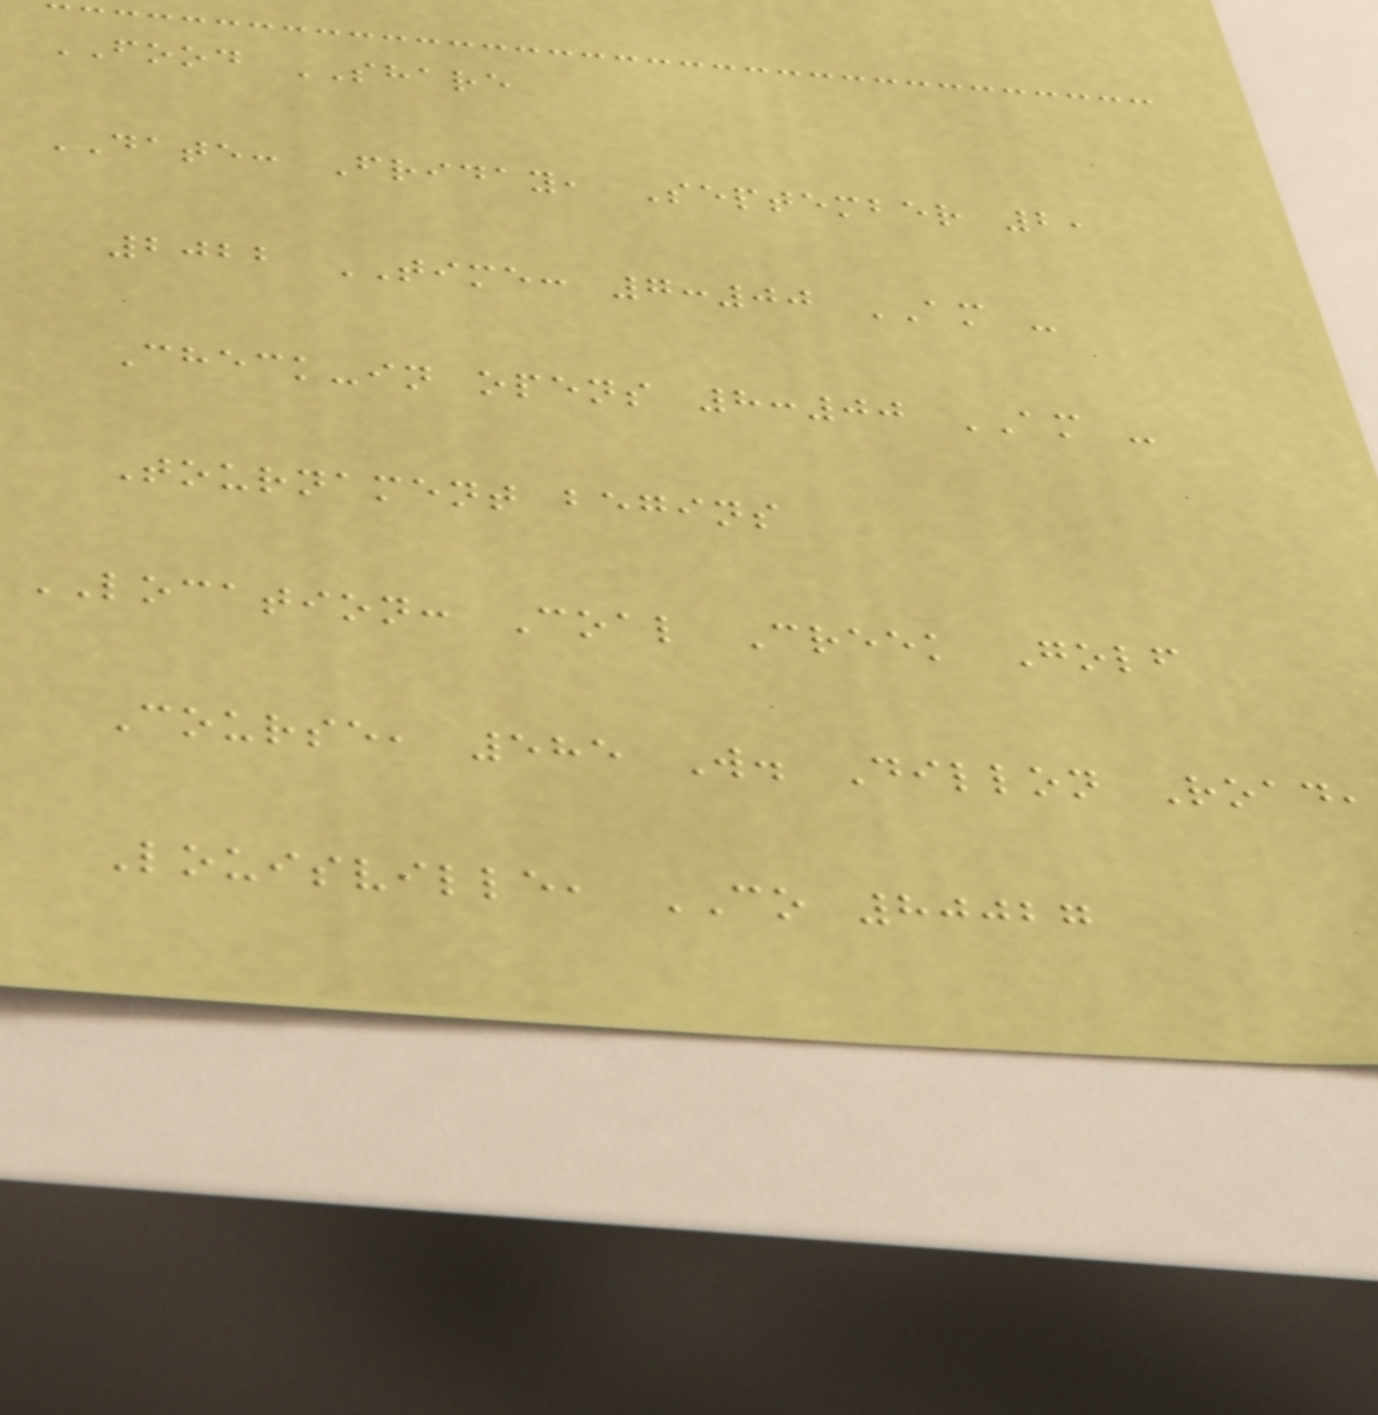FOOD SHARE
DATE: Friday, September 2,
2022 TIME: 7:00 AM -
Check-in opens 8:00 AM -
Tournament begins
LOCATION: Coal Creek Golf
Course, 585 W. Dillon Road,
Louisville, CO 80027
